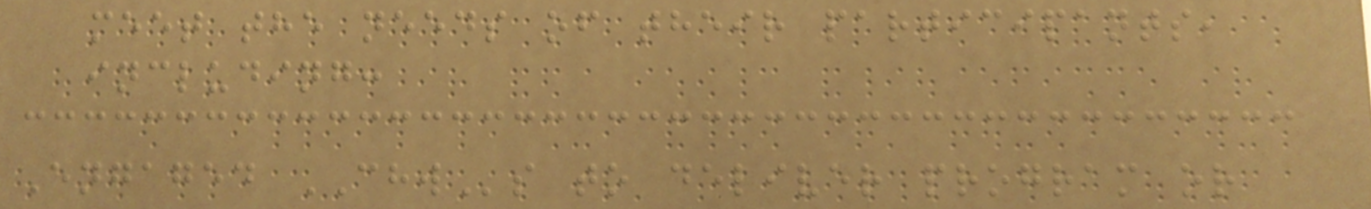meet the needs of their participants,
including:
Engaged CHWs to deliver program or
